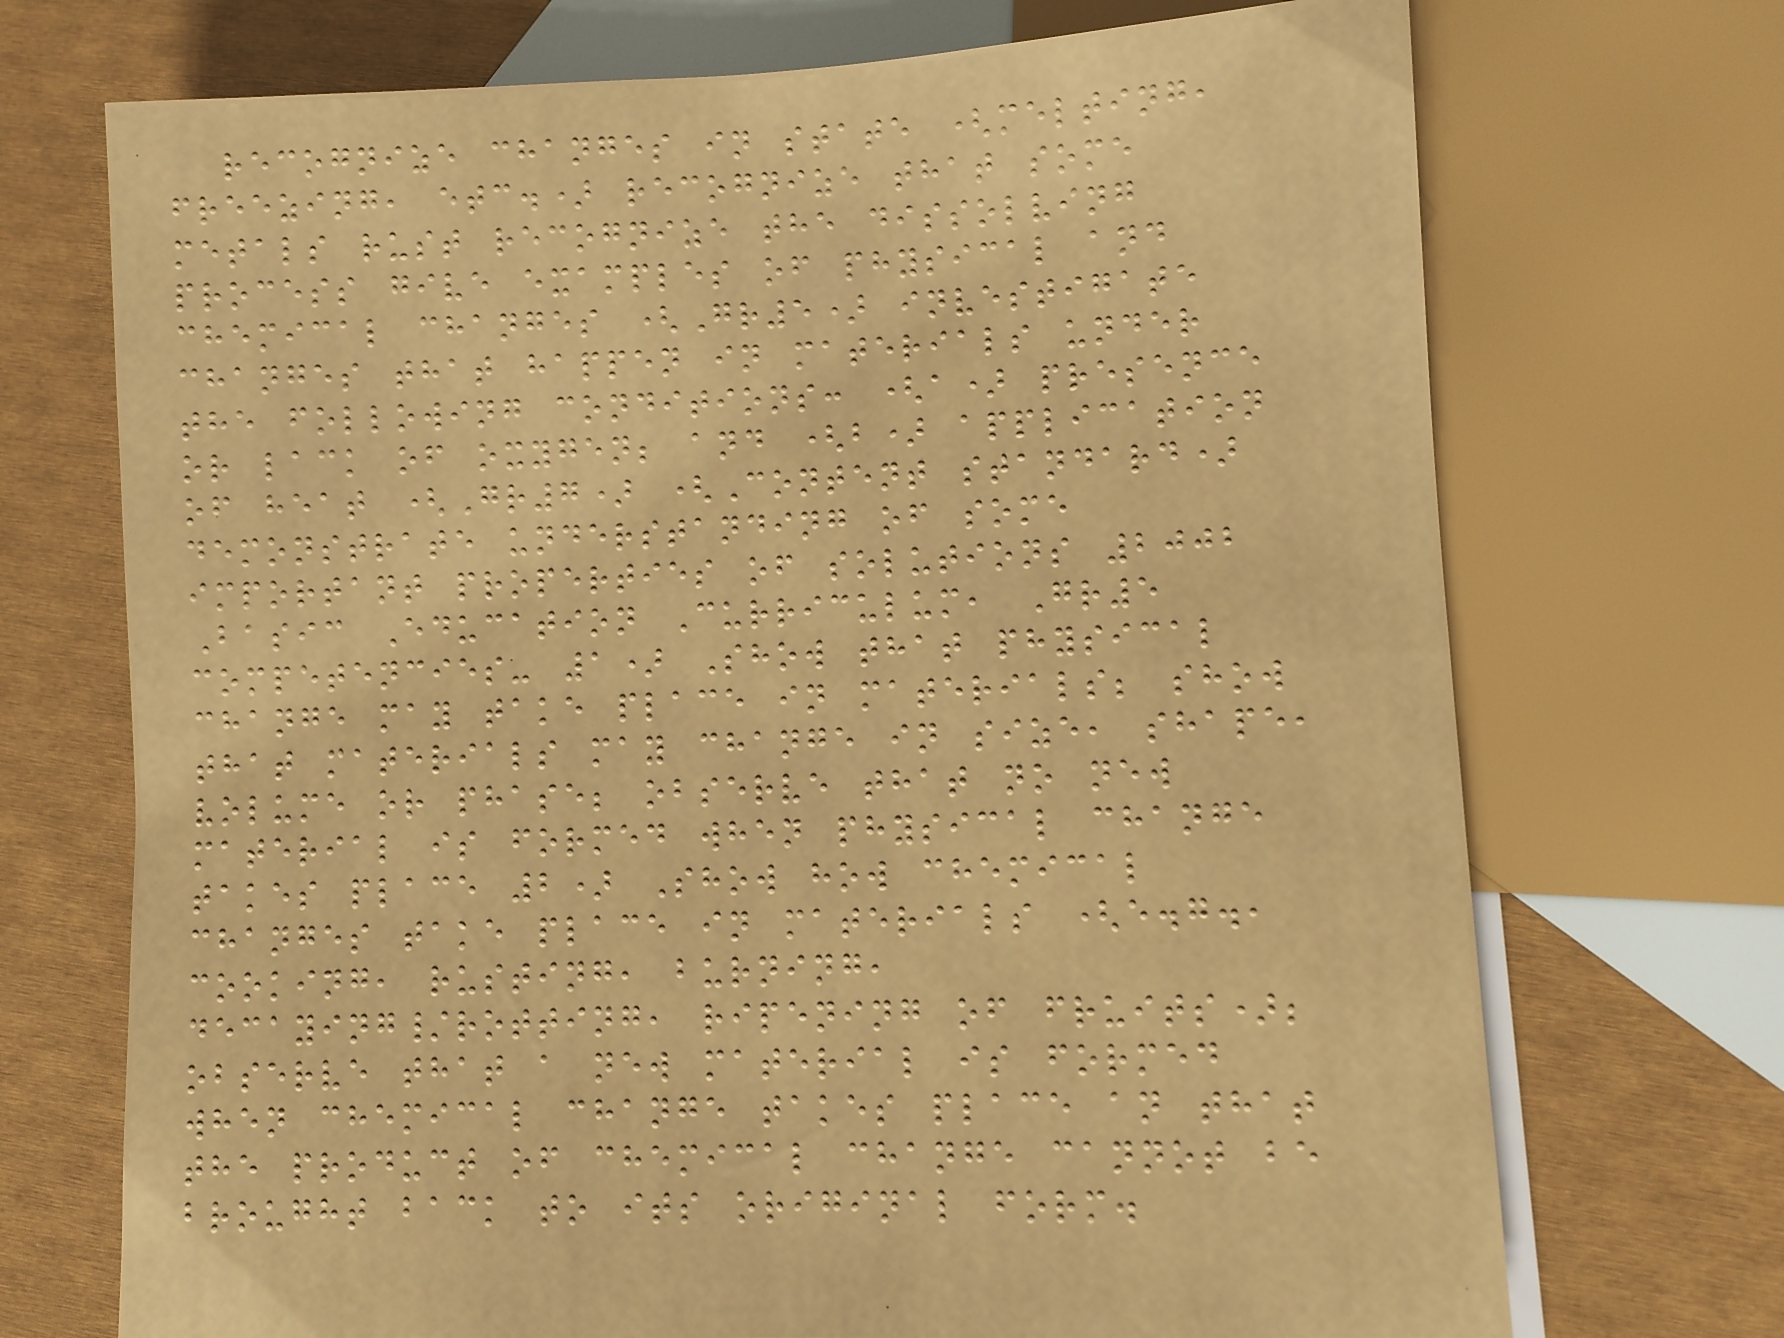recognize changes in state (melting,
freezing, etc.) recognize that some
metals rust recognize the dissolving
process give examples of physical and
chemical changes (Gr5) investigate
changes that happen in materials under
the following conditions: (a) presence
or lack of oxygen; and (b) application
of heat (Gr7) (Content standard)
demonstrate understanding of some
important properties of solutions 2002
Basic Education Curriculum, Gr5
competencies- 1) Show that physical
change may take place in materials; show
that materials may change in size, shape,
volume or phase; observe that no new
material is formed when physical change
takes place 2) Show how chemical
changes take place in materials (e.g.,
cooking, rusting, burning,
decaying/rotting, ripening of fruits);
observe that a new material is formed
when chemical change takes place an that
the product of chemical change cannot be
brought back to its original form.
